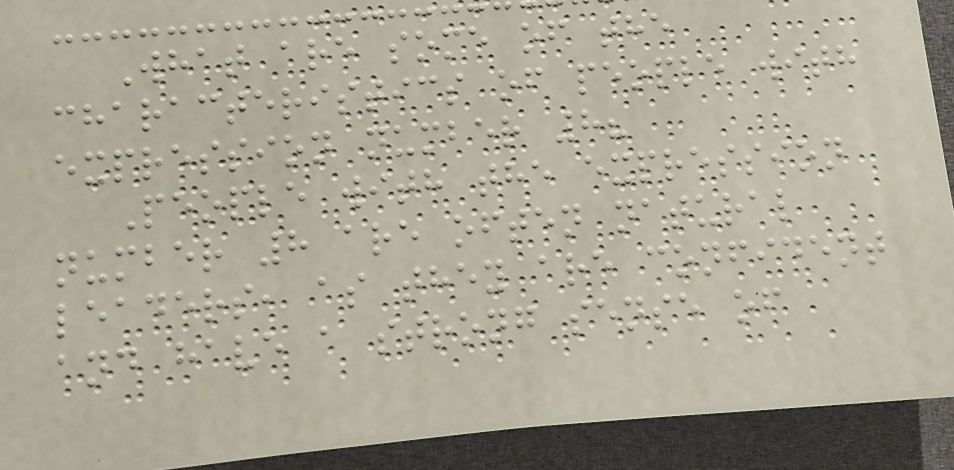What are some of the
characteristics of people with
expression number 8?
People with the expression
number 8 are often natural
leaders, as they are confident
and have a strong sense of
